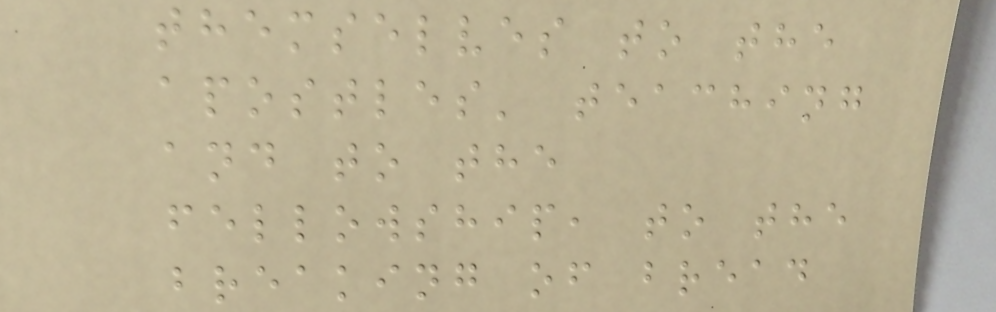themselves to the
apostles' teaching
and to the
fellowship, to the
breaking of bread
